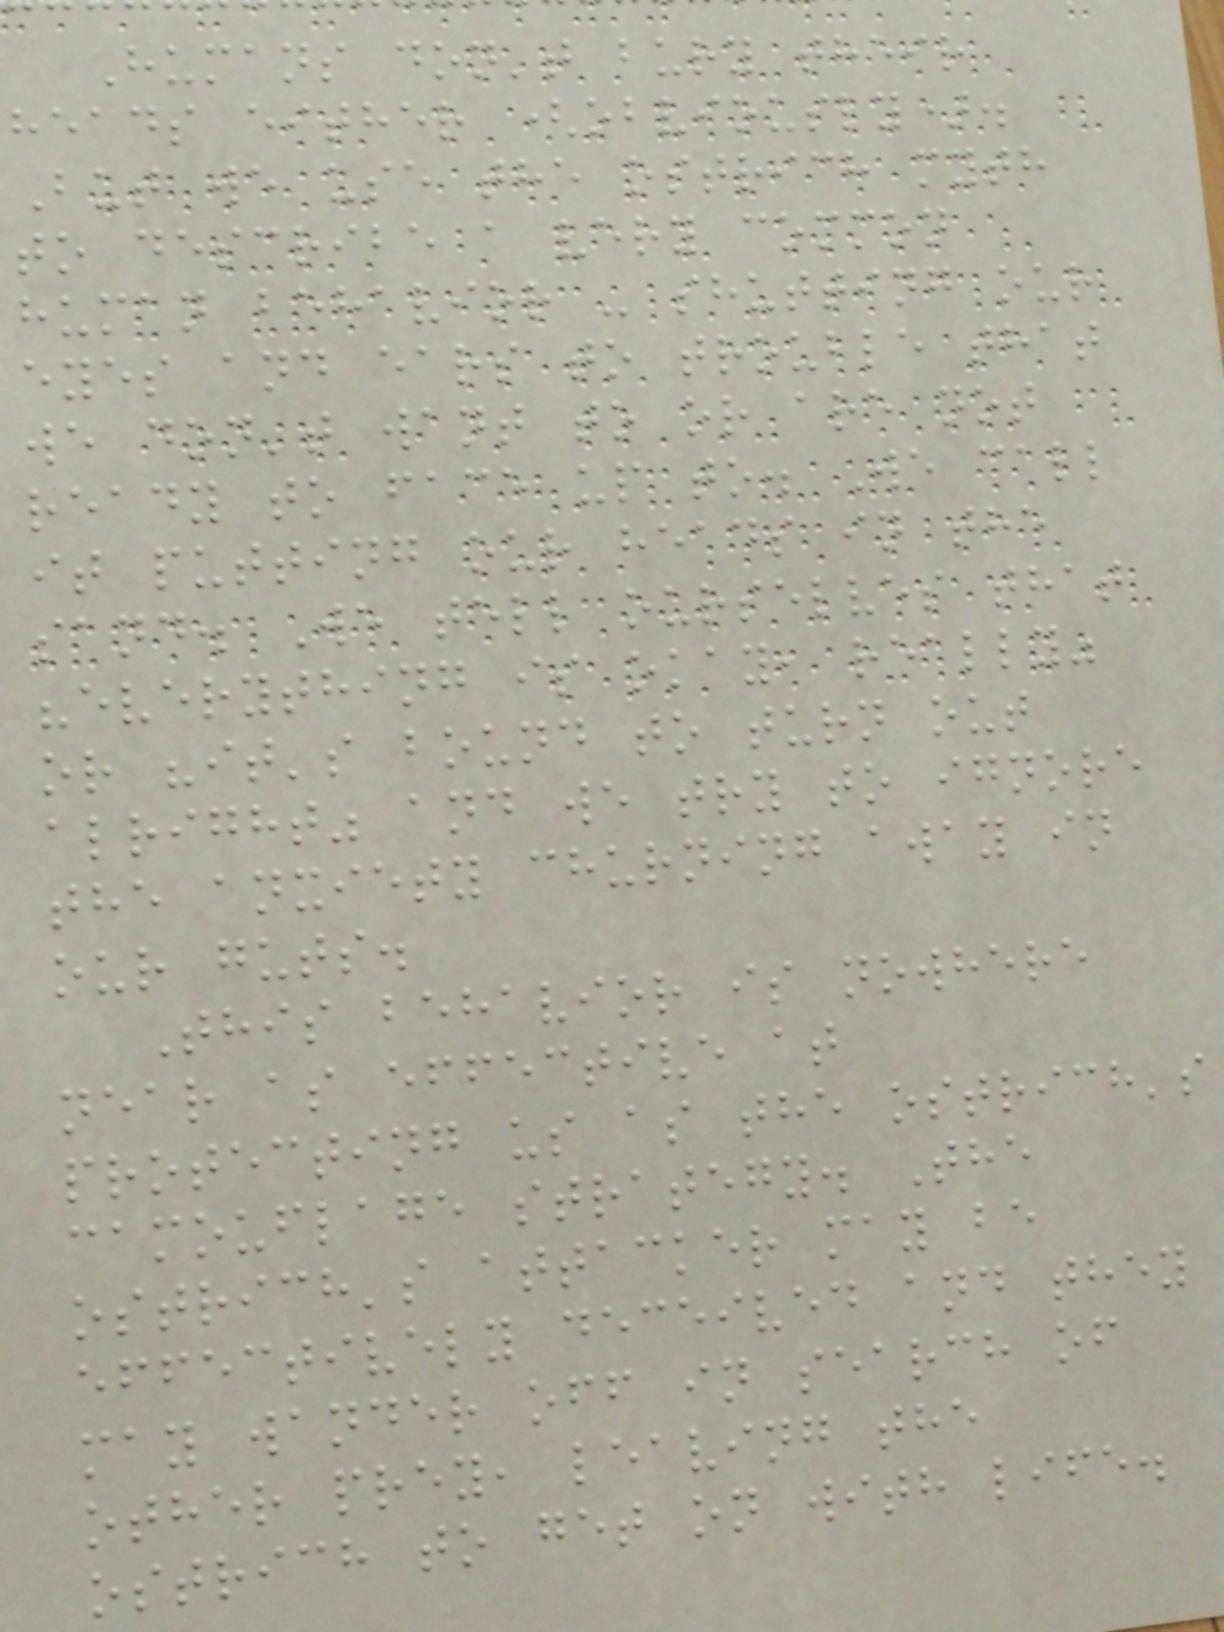Humans don't bury their
heads either (obviously).
But we use the ostrich myth
to describe a very common
human behavior - shutting our
eyes and ears to trouble that
we don't want to or are not
ready to face up to. We call
it putting our heads in the
sand. We tell ourselves that
"everything is okay, really"
or "it's bound to turn out
alright" and we try to ignore
the anxiety churning away in
our guts.
This behavior is nowhere
near as effective at
protecting us as the ostrich's
camouflage strategy. The
ostrich's attacker may be
effectively deceived and they
may wander off in search of
other prey, leaving the
ostrich to get on with life.
